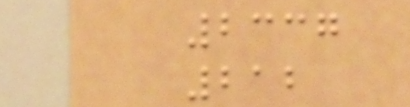2337
212
